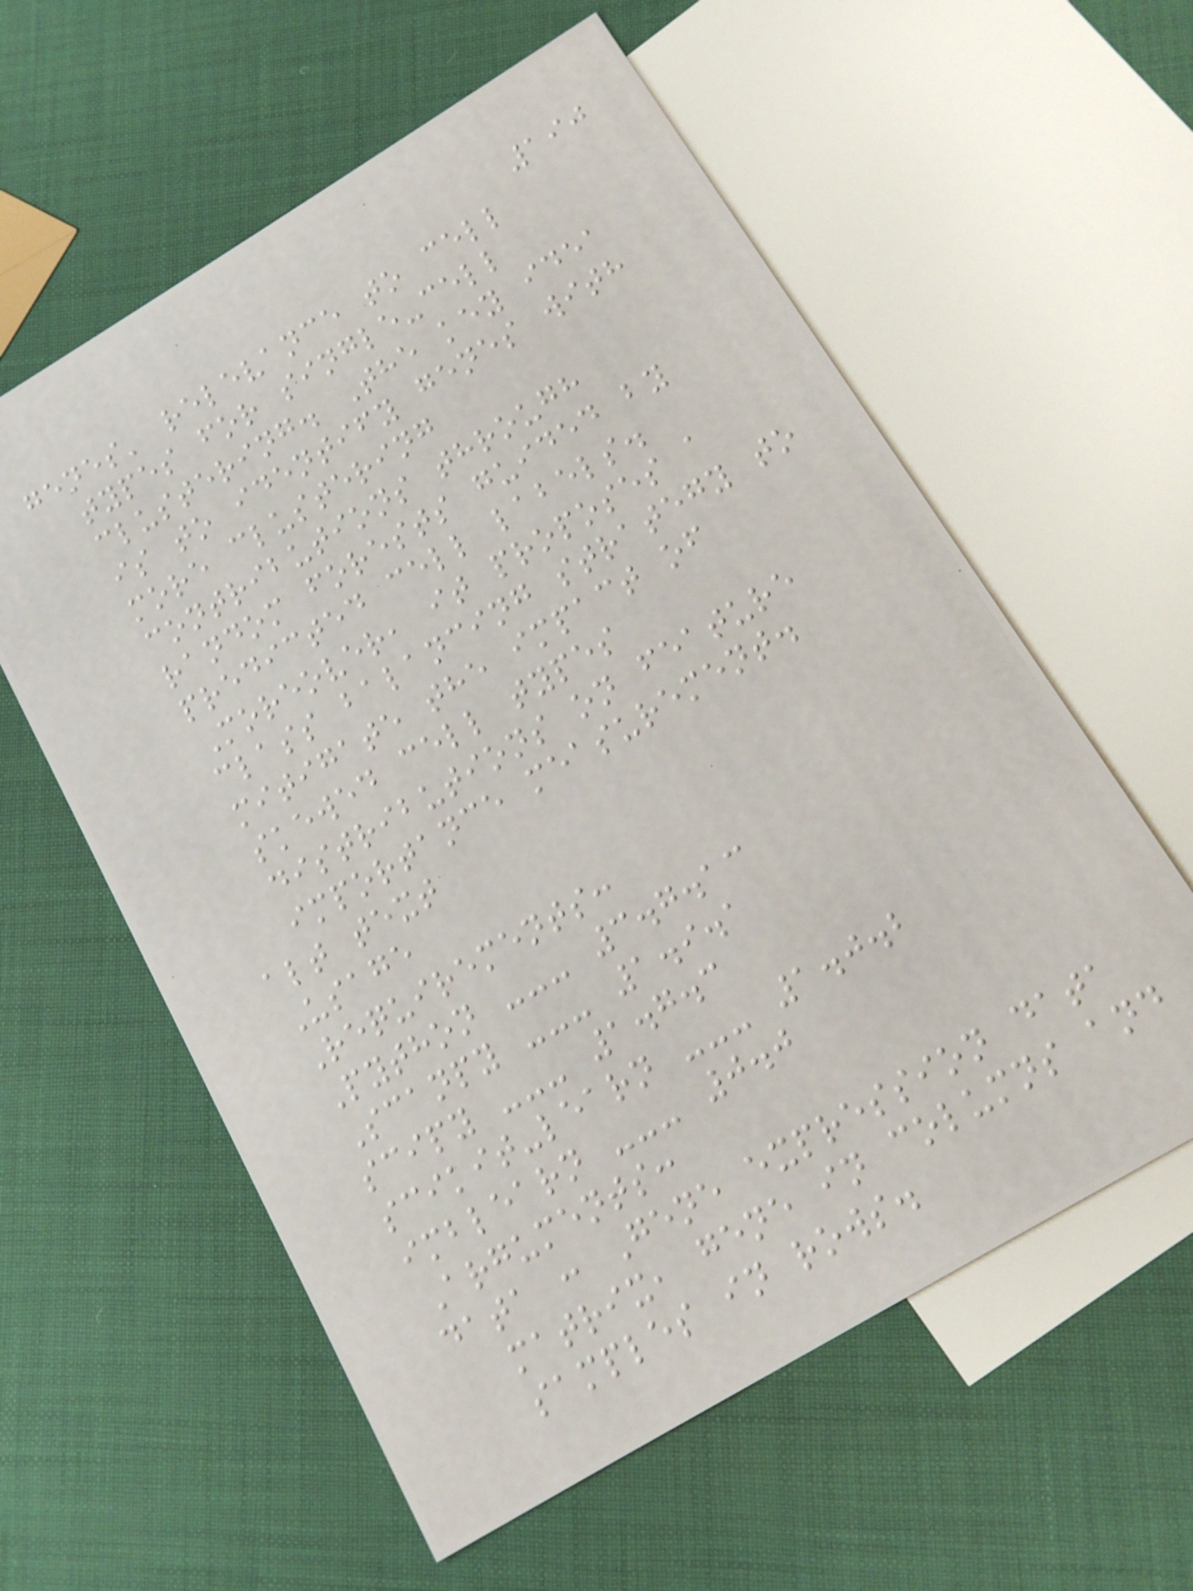190
genes' relevance to cell
types for single-cell
clustering. The key idea
is to identify genes with
more clustering
contributions through
random forests guided by
predicted cell labels.
Moreover, it proposes a
class balancing strategy to
mitigate the impact of
skewed cell types
distributions on feature
importance measurement.
alt text
Usage
Requirements:
Python --- 3.7.13
Scanpy --- 1.9.1
scipy --- 1.7.3
scikit-learn --- 1.0.2
imblearn --- 0.0
Arguments:
data : Gene expression data
matrix, gene in columns and
samples in rows.
